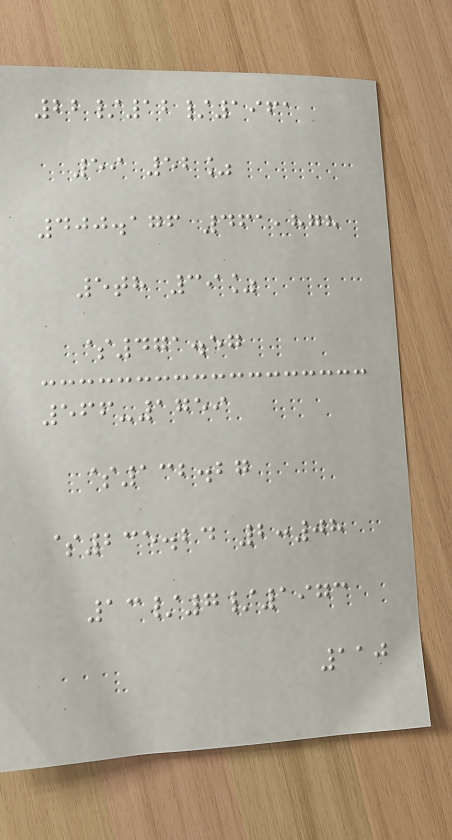22/12/1961
59 52%
400.176 461,878
5th 39%
$471.57
566-1759
$132.27
$235.24 2:08
13/7/1973
110
